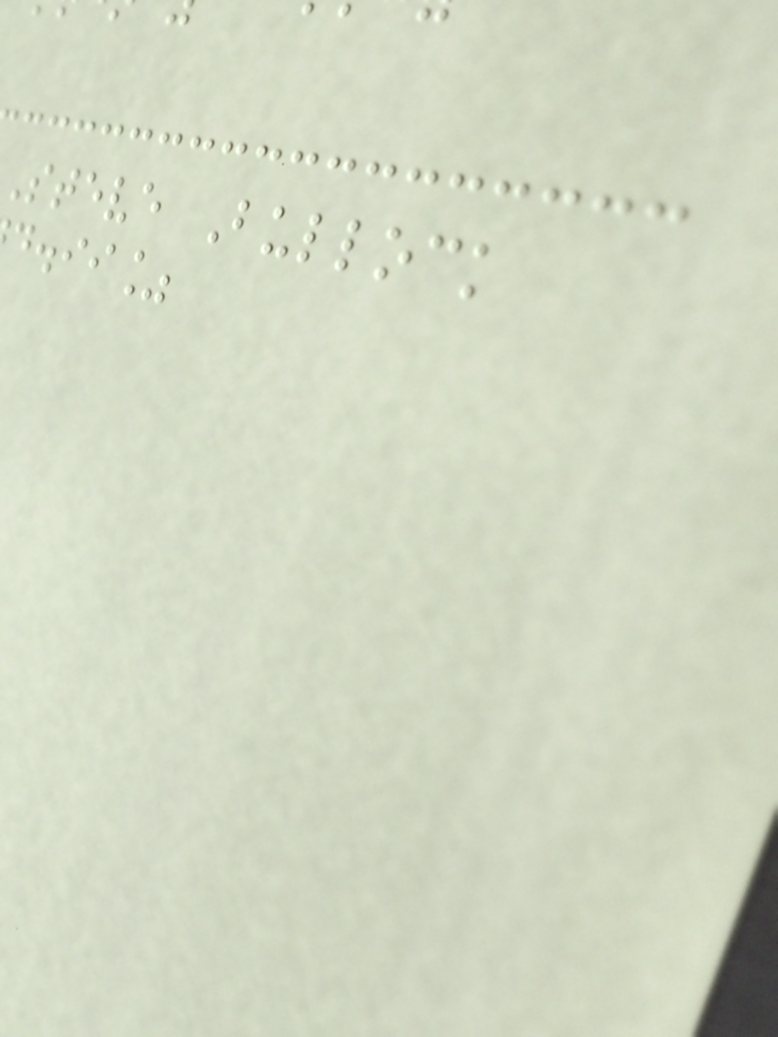Steve Bullock
d.ii%
